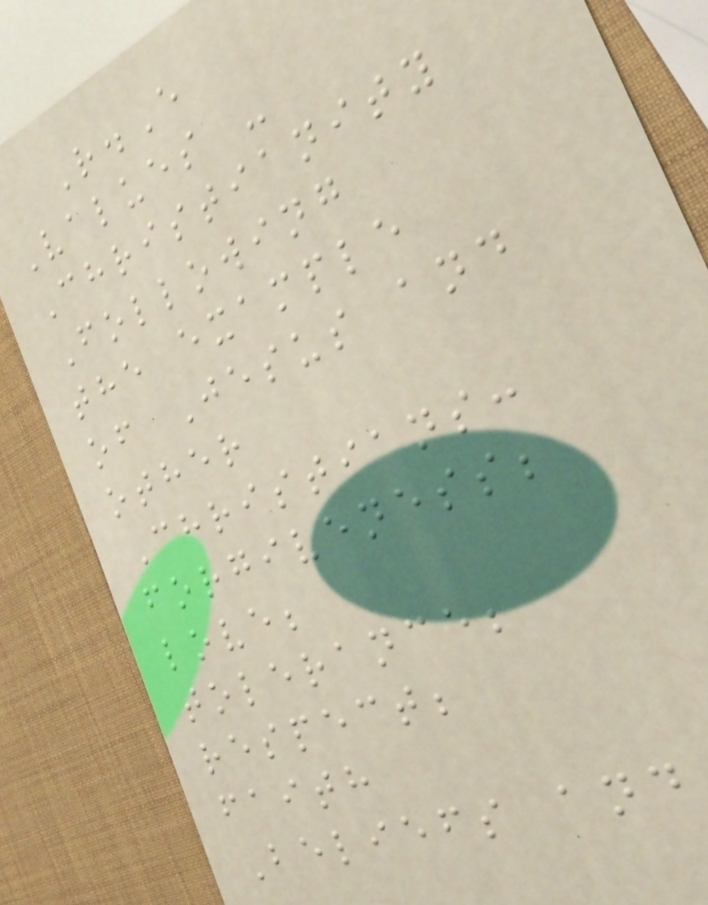R.E
Values -
Christianity
Following
the example
of Jesus and
other
Christians:
forgiveness;
love;
tolerance;
respect;
faith
Beliefs and
